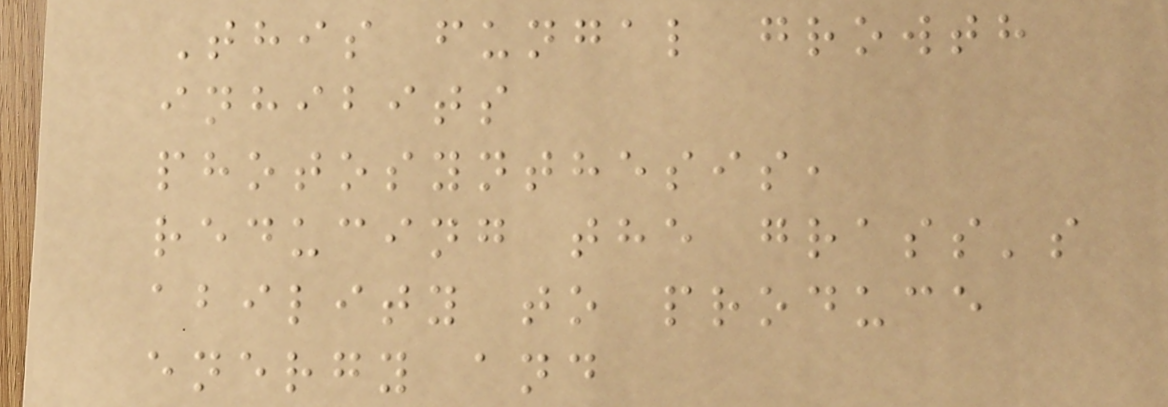This fungal growth
inhibits
photosynthesis,
reducing the grass's
ability to produce
energy and
